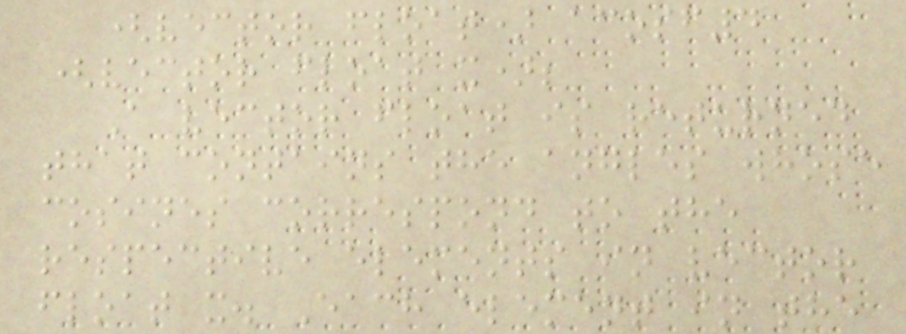(vector float) acosf4
(vector float x);
A vector float is returned
that contains the angles whose
cosines correspond to the
respective elements in vector
float x. Each element in the
